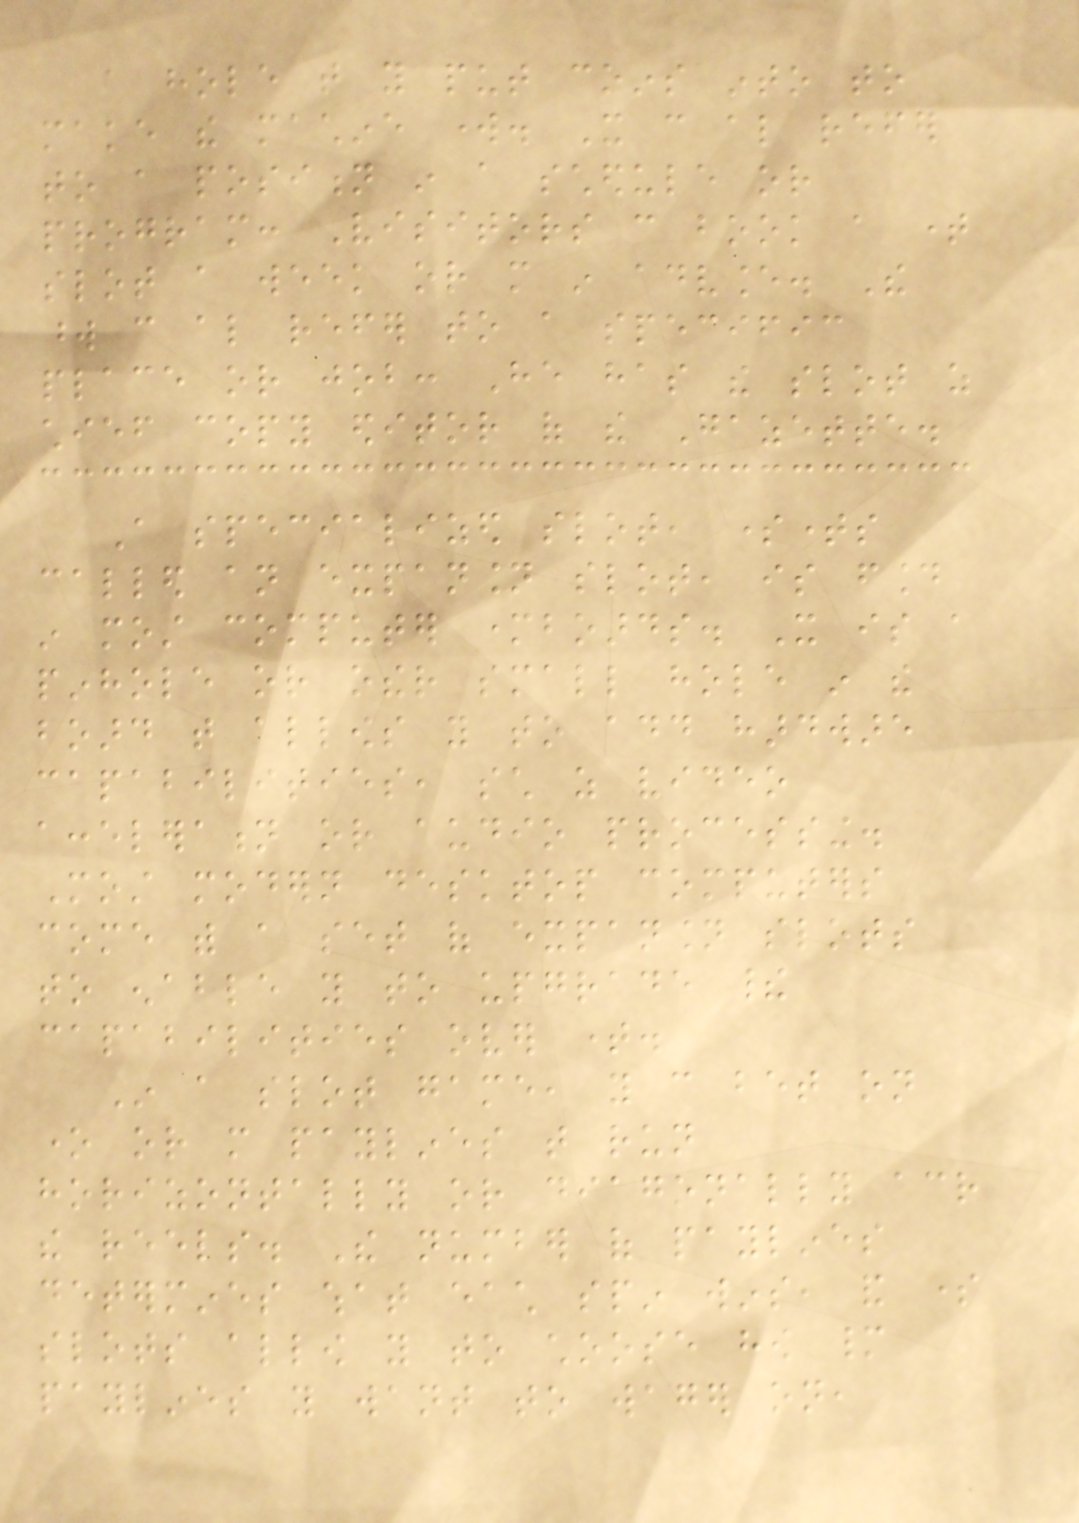a hole that you put coins into to
make the machine work. It can also refer
to a position in a schedule or
program: Visitors can book a time
slot a week or more in advance. The
word can also refer to a specific
place or job: He has the slot as
chief copy editor of the Gazette.
A specialized slot, sometimes
called an expansion slot, is found
in most computer motherboards. It is a
pinhole or other small hole in the
board that allows you to add hardware
capabilities, such as video
acceleration or audio processing.
Most modern desktop computers
come with a set of expansion slots
to enable you to upgrade their
capabilities over time.
In a slot game, you can bet on
one or more paylines that run
horizontally or diagonally across
the reels. The number of paylines
determines what each spin wins, and some
slots allow you to choose how many
paylines you want to wager on,
